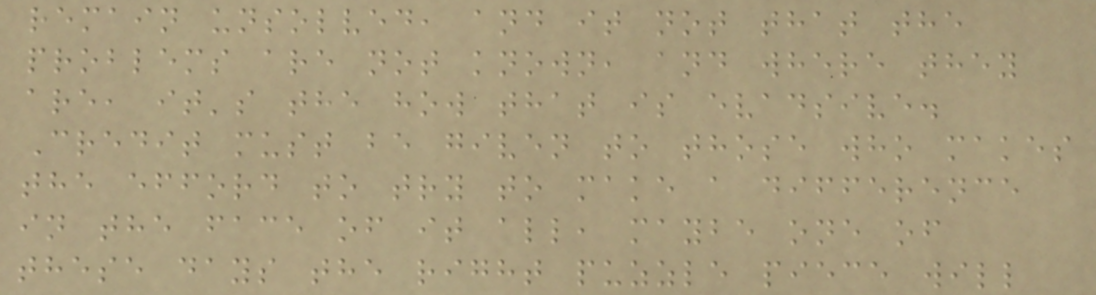remain unsolved, and it not that the
problems are not known, and where they
are, it's the how that is evadsive.
Credit must be given to those who makes
the efford to try to make a difference
in the face of it all, maybe one of
these days the right puzzle piece will
